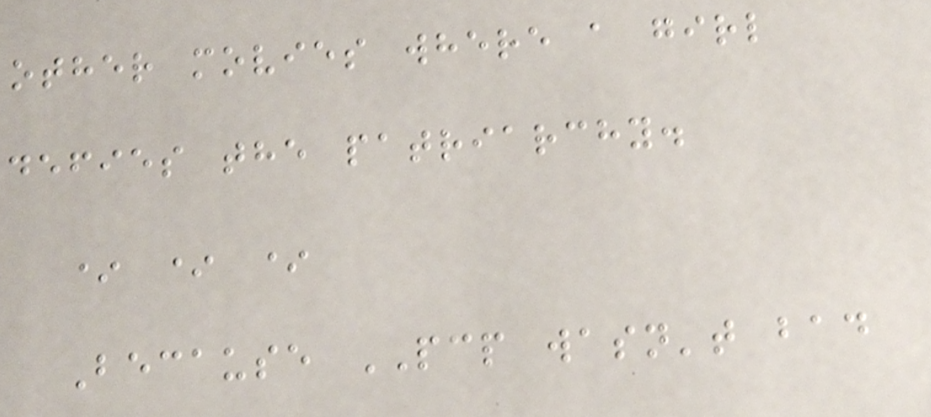other movies where a girl
defies the patriarchy.
* * *
Because PCP wasn't bad
